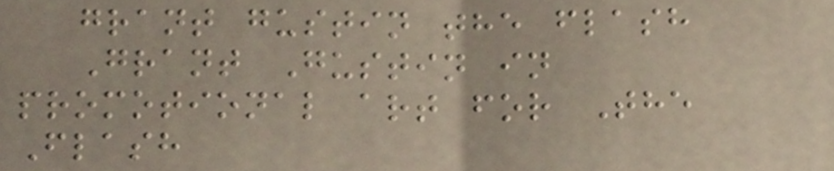grant gustin the flash
Grant Gustin in
promotional art for The
Flash
